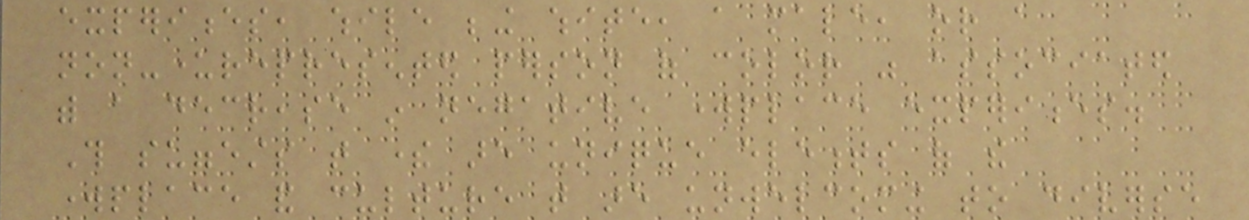experiences, while being white, a male, or a
non-underrepresented person of color was associated
with a decrease in negative workplace experiences.
This suggests that there are unique elements of the
workplace and culture that are unwelcoming to diverse
